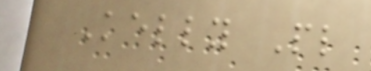Kelly Pl
